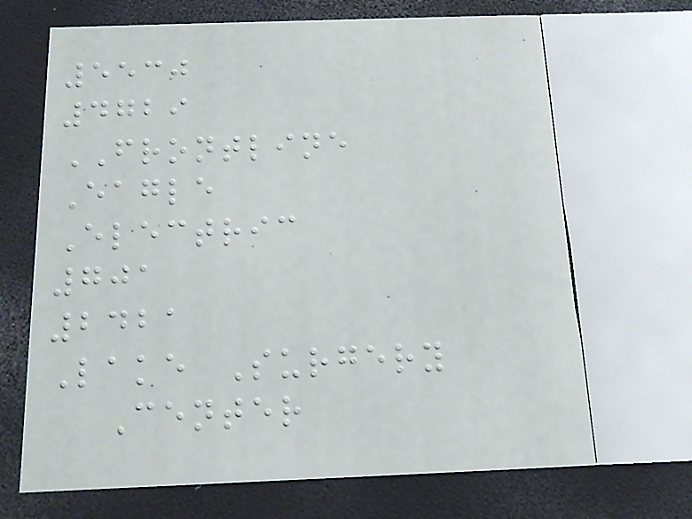5530
4729
FRONTLINE
Eagle
Electric
701
2421
Lake Surgery
Center
